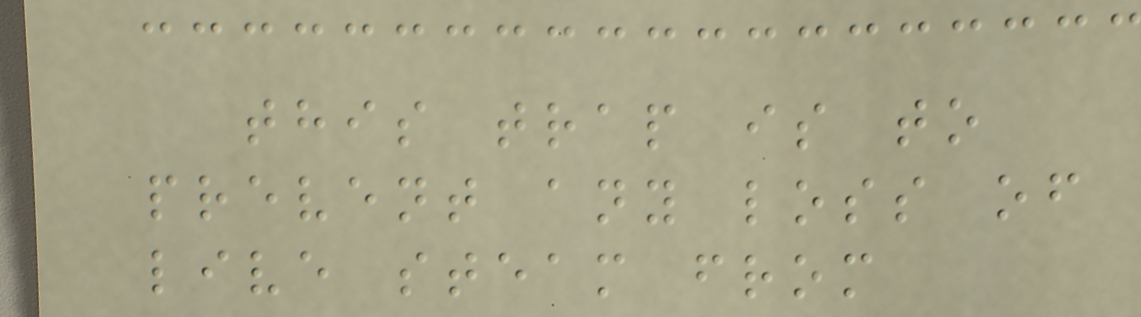this trap is to
prevent any loss of
live steam from
